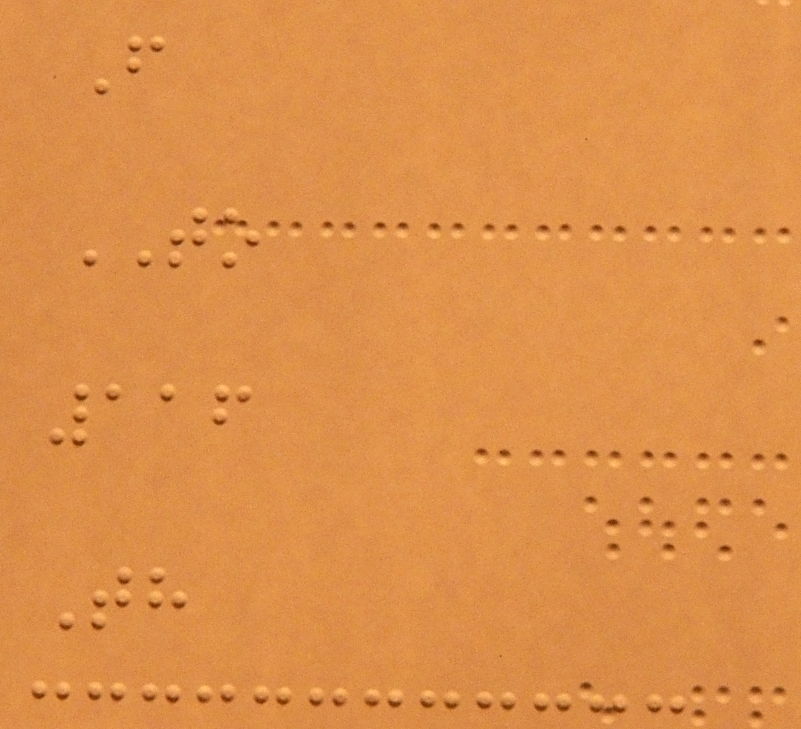F
TO
116
Th
